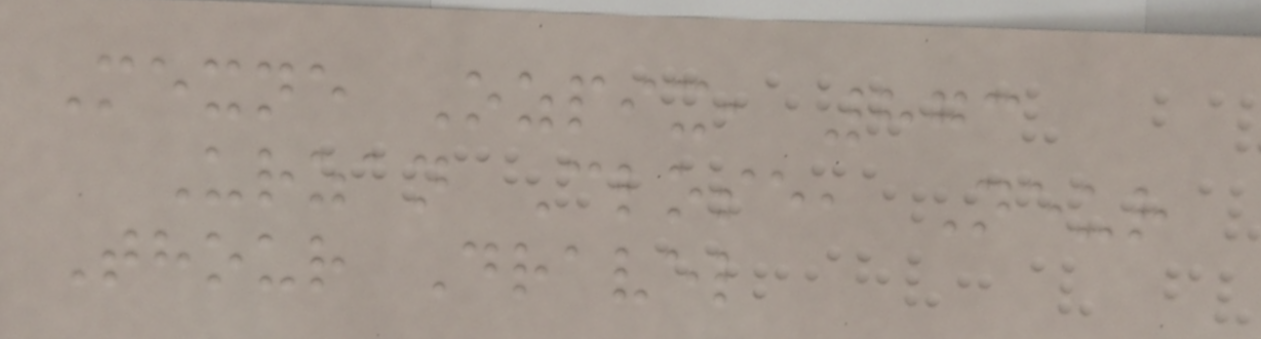Mexne Ozpix, 873
Urzan Close, Neur
Thour Dravel
